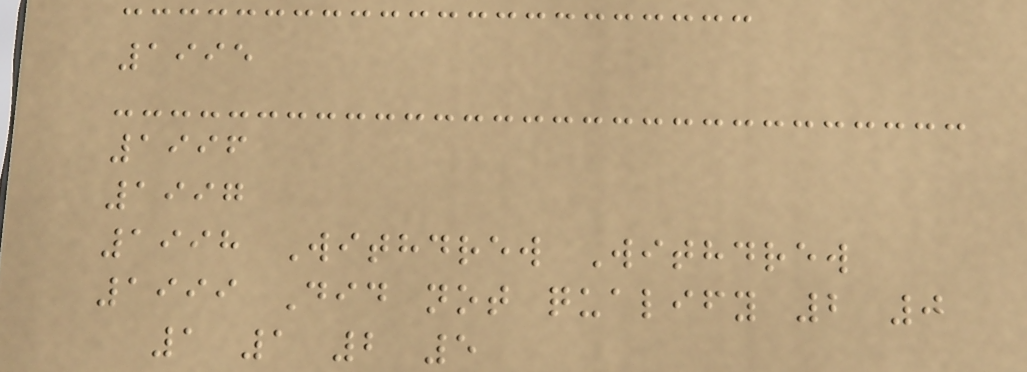1995
1996
1997
1998 Withdrew Withdrew
1999 Did not qualify 2 0
1 1 2 5
